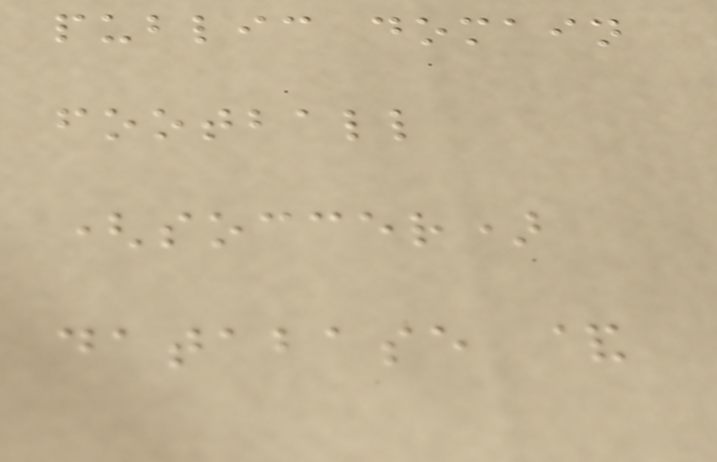public domain
football
(soccer)
database &
